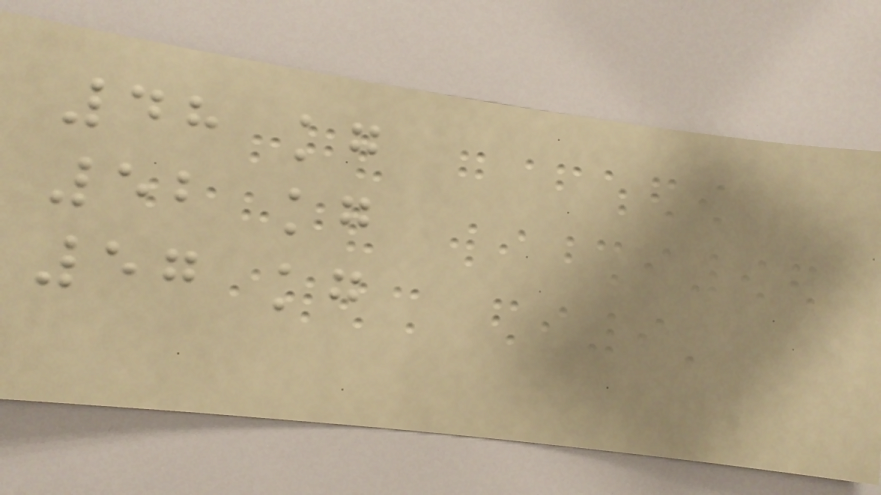48 kg
52 kg
57 kg
